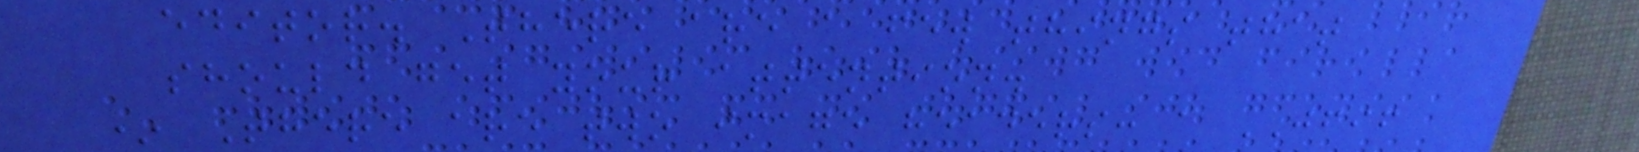editor. There are a few things that
should get your attention.
* There are two image headers: a JFIF
